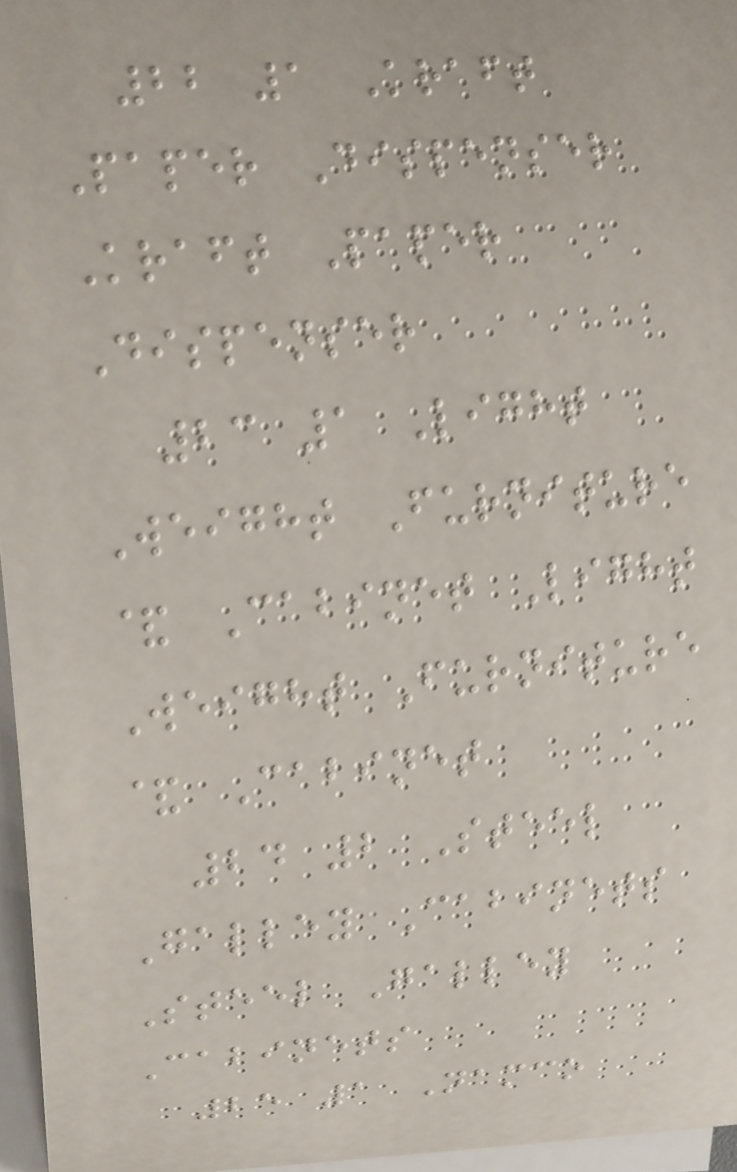22 1 Kraft
Paper Dispenser
Kraft Paper
Dispenser
23 1 Light
Weight Furniture
& Cabinet Light
Weight Furniture
& Cabinet
24 2 Steel
Galley Cabinets
Steel Galley
Cabinets
25 1 Namco
